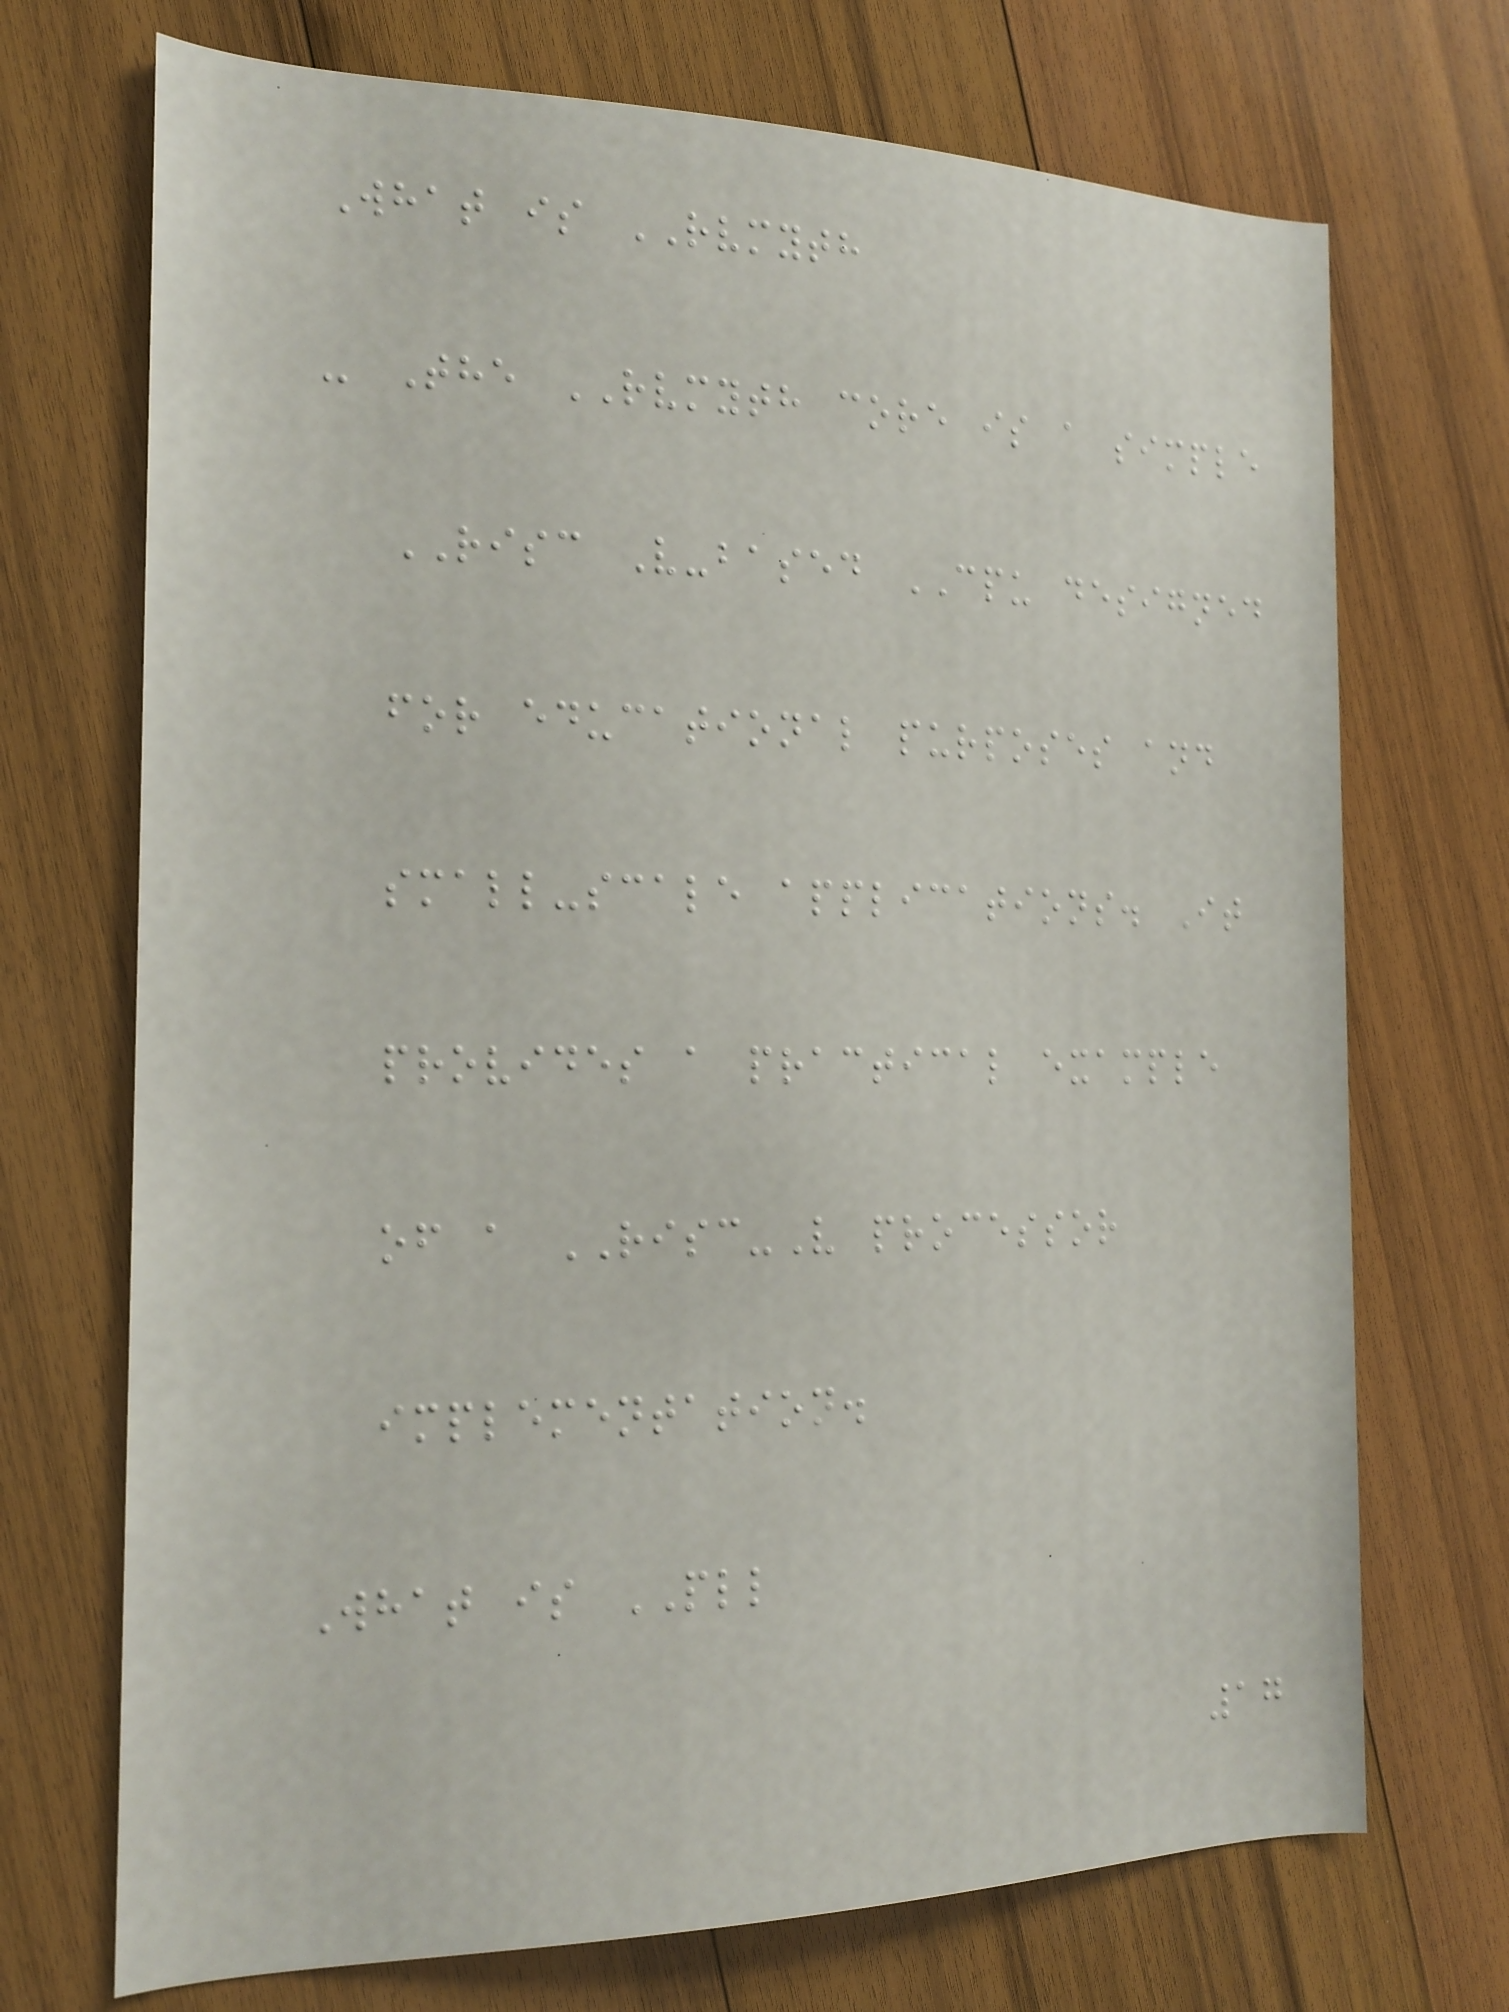What is RVMYTH
- The RVMYTH core is a simple
RISC V-based CPU designed
for educational purposes and
small-scale applications. It
provides a practical example
of a RISC-V processor
implementation.
What is PLL
17
